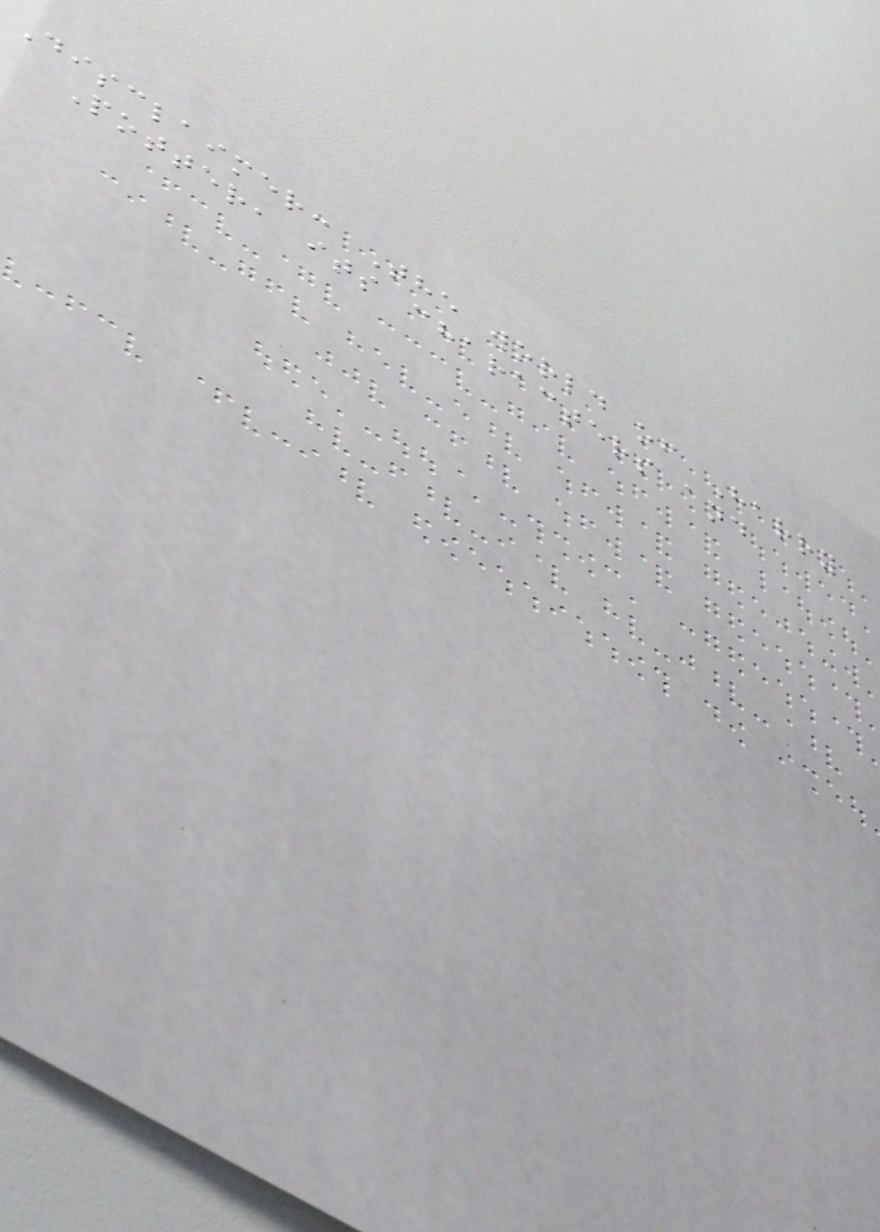Disclaimer: The world of Harry
Potter, its characters and
